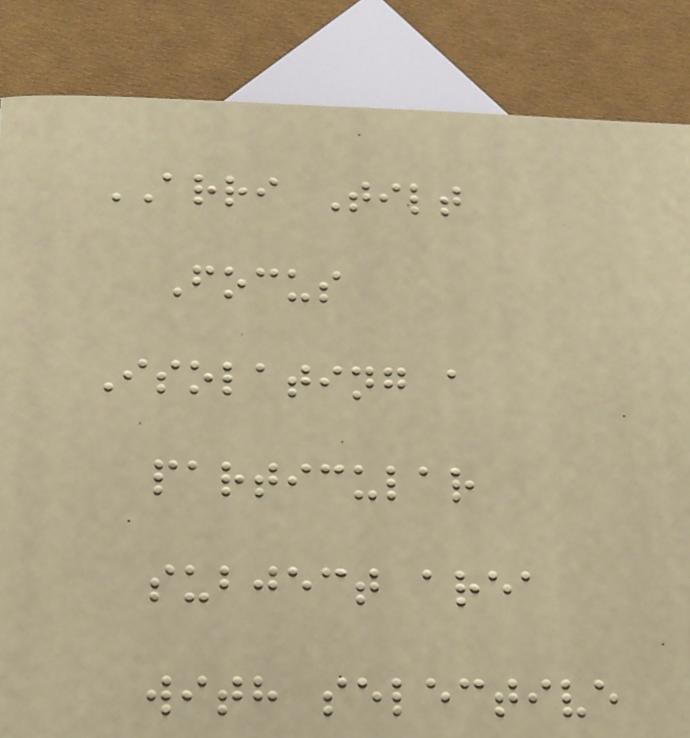ARRI Tilt
Focus
Isolating a
particular
subject area
with selective
